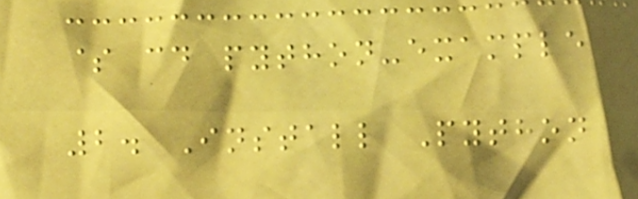$ cd python-example
2. Install Python
